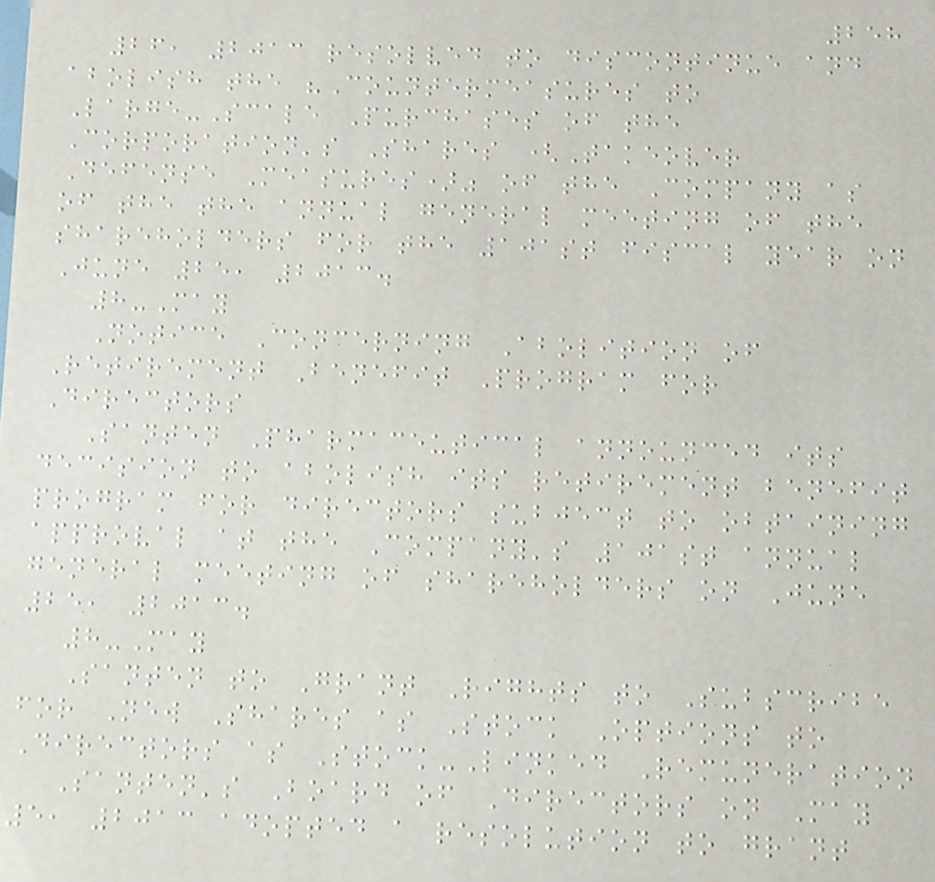258
26, 2013 resolved to discontinue and
abolish the "Countermeasures to
Large-Scale Purchases of the
Corporation's Shares (Takeover
Defense Measures)" of the Company as
of the the annual general meeting of the
shareholders for the 101st fiscal year on
June 25, 2013.
8-May
Notice Concerning Abolition of
Retirement Benefit Program for
Directors
Santen Pharmaceutical announced its
decision to abolish its retirement benefit
program for directors subject to obtaining
approval at the Company's 101st annual
general meeting of shareholders on June
25, 2013.
8-May
Santen to Grant Rights to Subscribe
for New Shares as Stock Options to
Directors as Stock-Linked Remuneration
Santen's Board of Directors on May
5, 2013 adopted a resolution to grant
